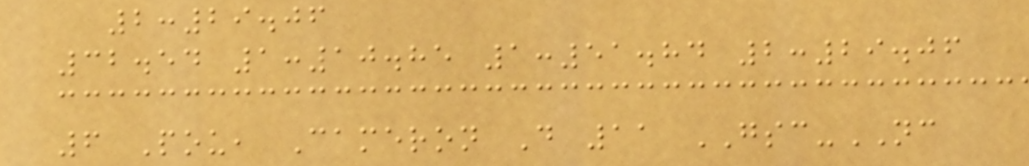2:29.06
32.54 1:10.85 1:51.84 2:29.06
6 Pou, Cameron D 11 GSC-NC
